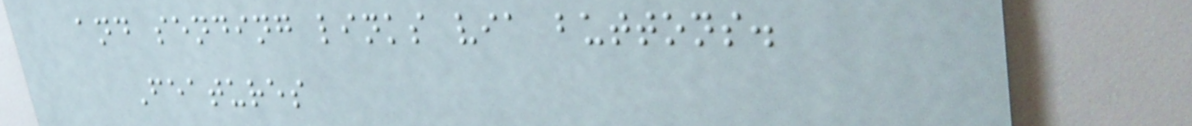and sending links via buttons.
Features
